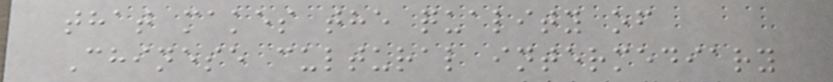that makes the quality of
Chinese cultural intermediary
